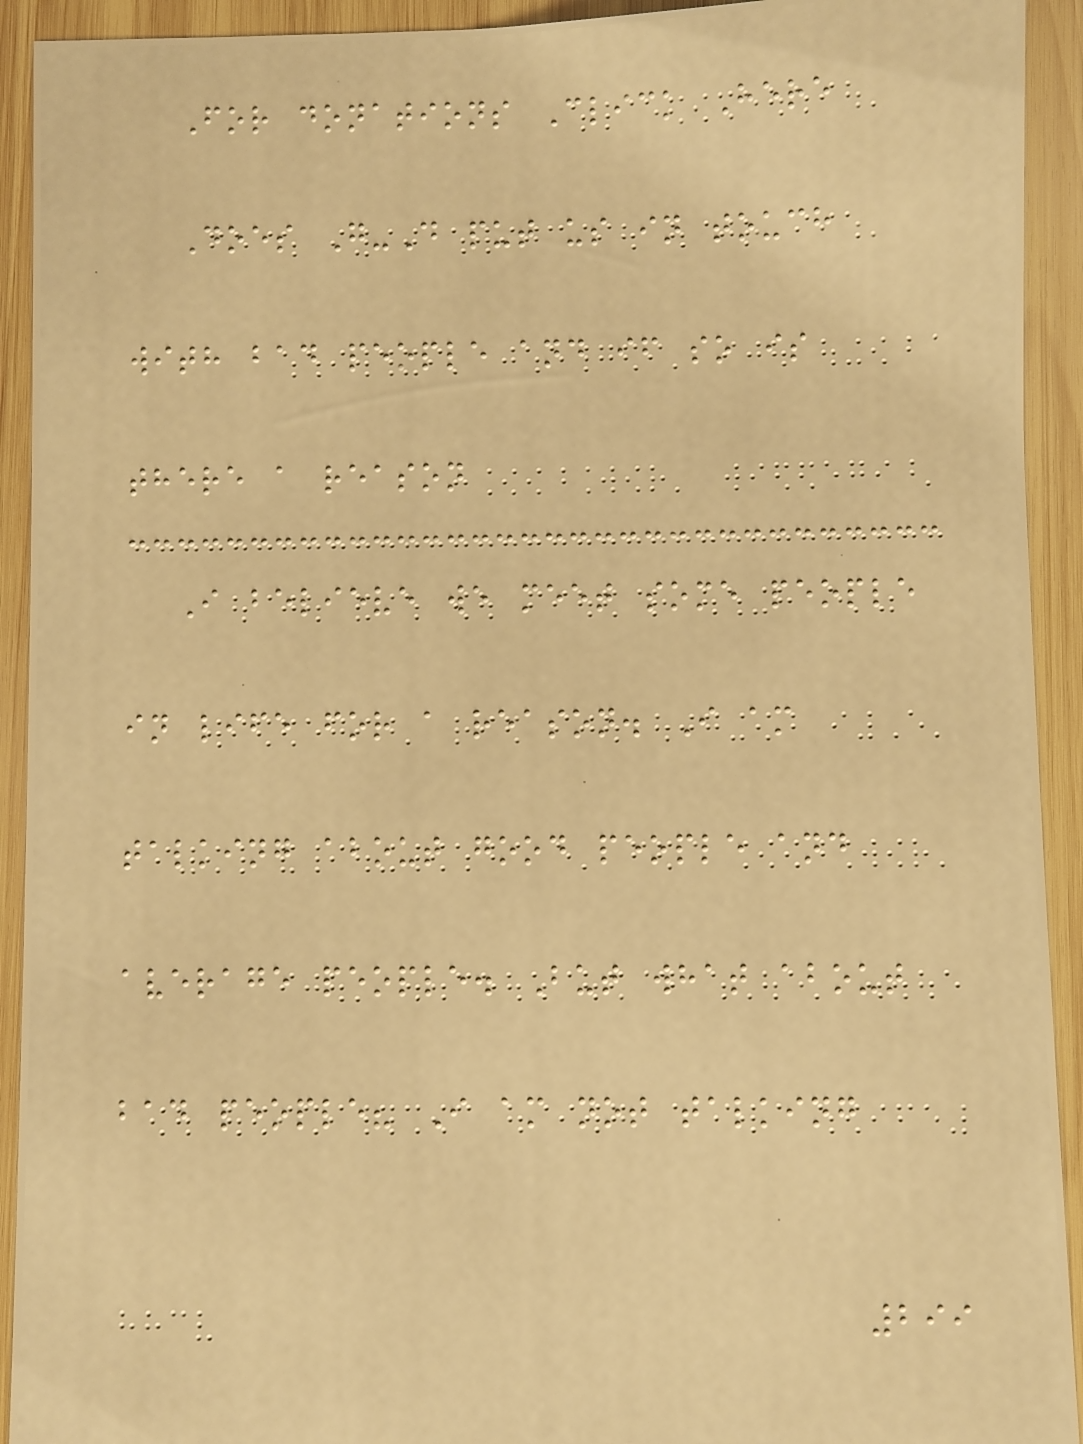For donations Click Here
Does G-D put us in touch
with bad people and if so is
there a reason
I believe we meet some people
in life for a reason. I am
talking about good people and
average people. But what about
bad people? I am not talking
299
